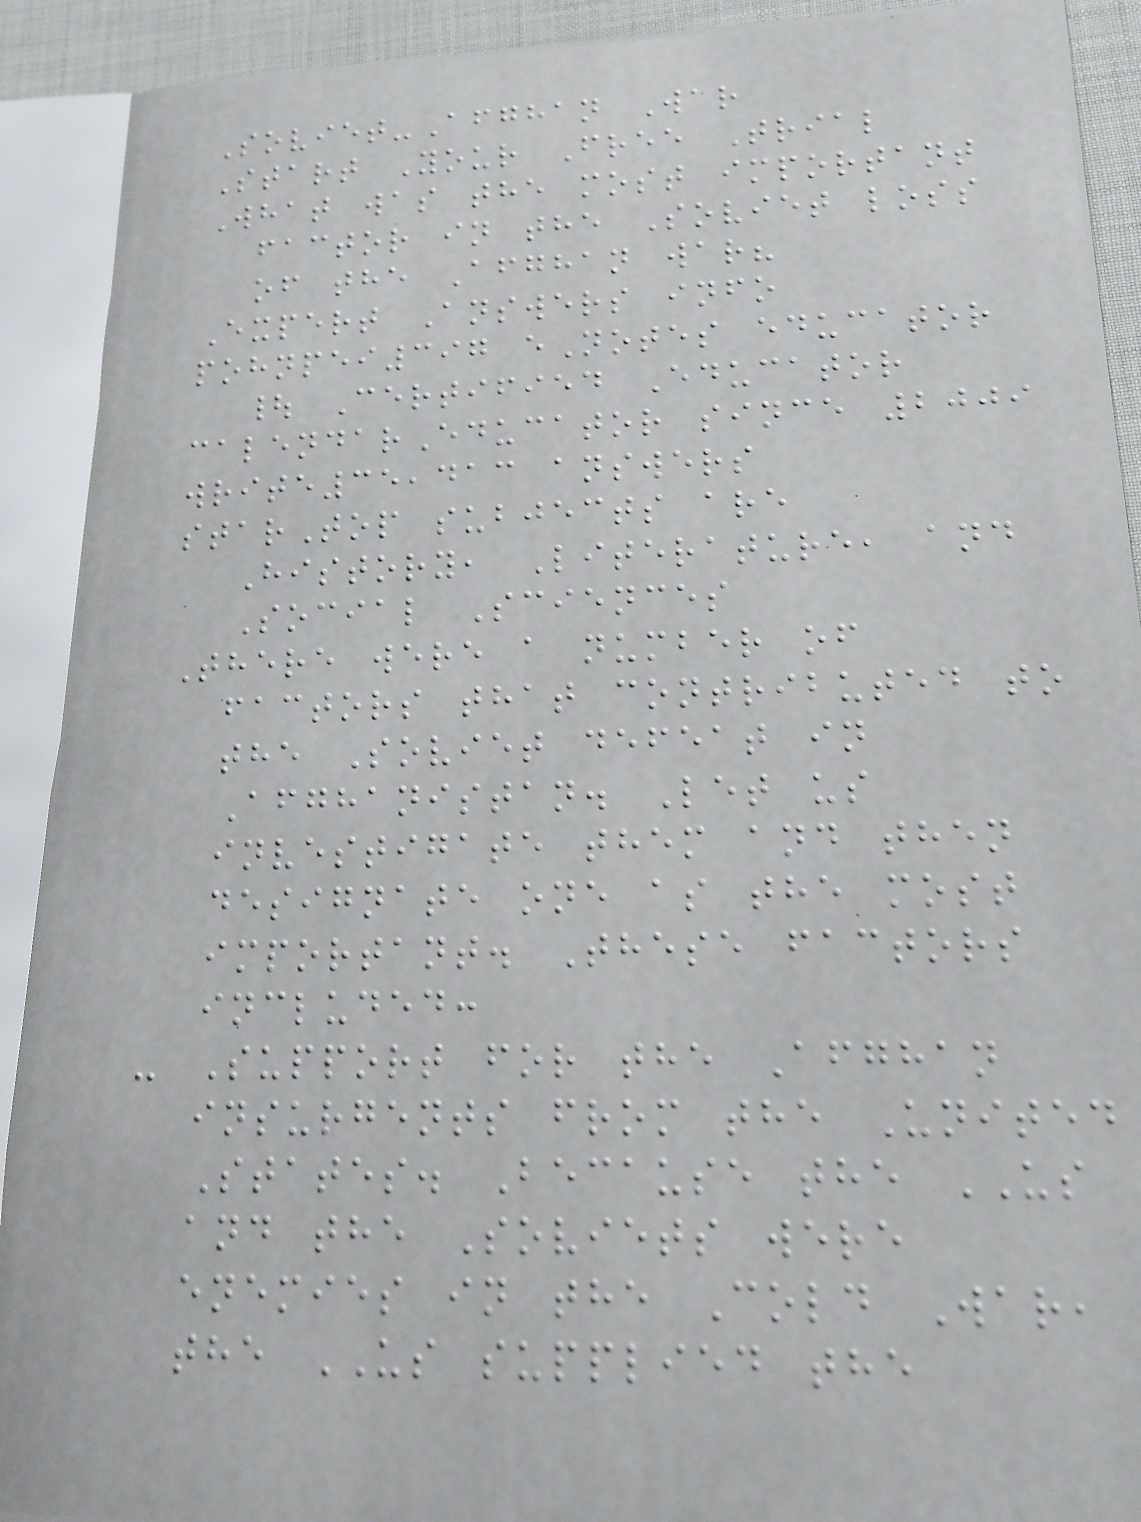Soviet-Afghan War
Start Your Free Trial
What was the most important
factor in the Soviet loss
of the Afghan war?
Expert Answers info
pohnpei397 eNotes educator
| Certified Educator
calendarEducator since 2009
write35,413 answers
starTop subjects are
History, Literature, and
Social Sciences
There were a number of
factors that contributed to
the Soviet defeat in
Afghanistan. Let us
investigate them and then
designate one as the most
important. These factors
included:
- Support for the Afghan
insurgents from the United
States. Because the US
and the Soviets were
enemies in the Cold War,
the US supplied the
